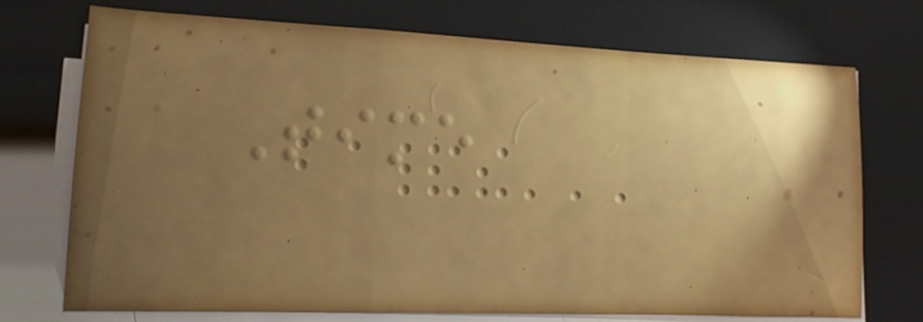Time
